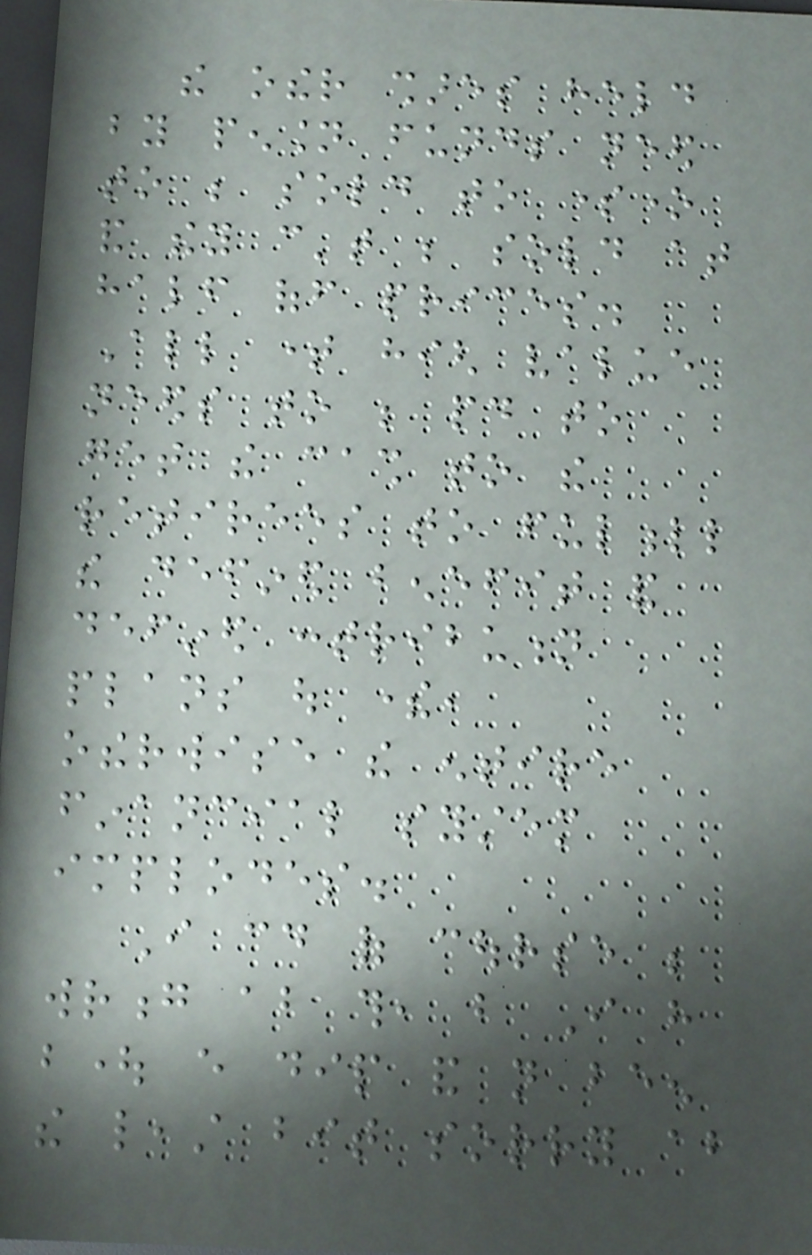the other shares held
by pension funds need
to be sold to someone
and they can't be sold at
half off prices.
All time high value
needs to be paid to
get the cash to the
retirees to fulfull
the defined benefit and
defined contribution
plans out there,
otherwise the entire
financial system
implodes.
I could of course be
wrong about this, but I have
bought every dip and not been
the least bit sorry about
